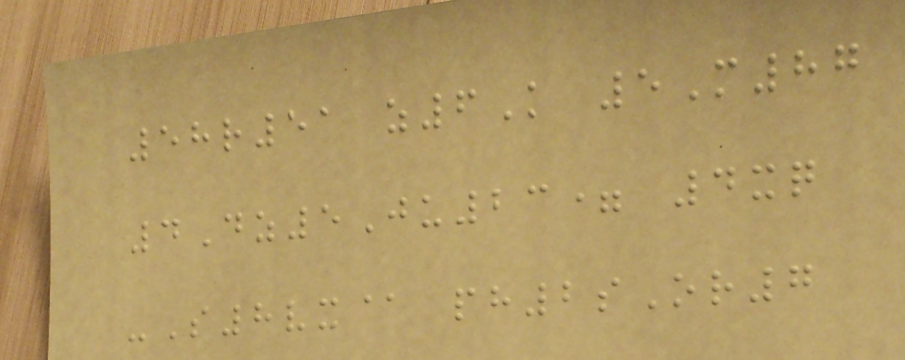58r51 z6K 5M87
4Dz5Ju23= 4xq
-S8vx@ ph2sOr7
